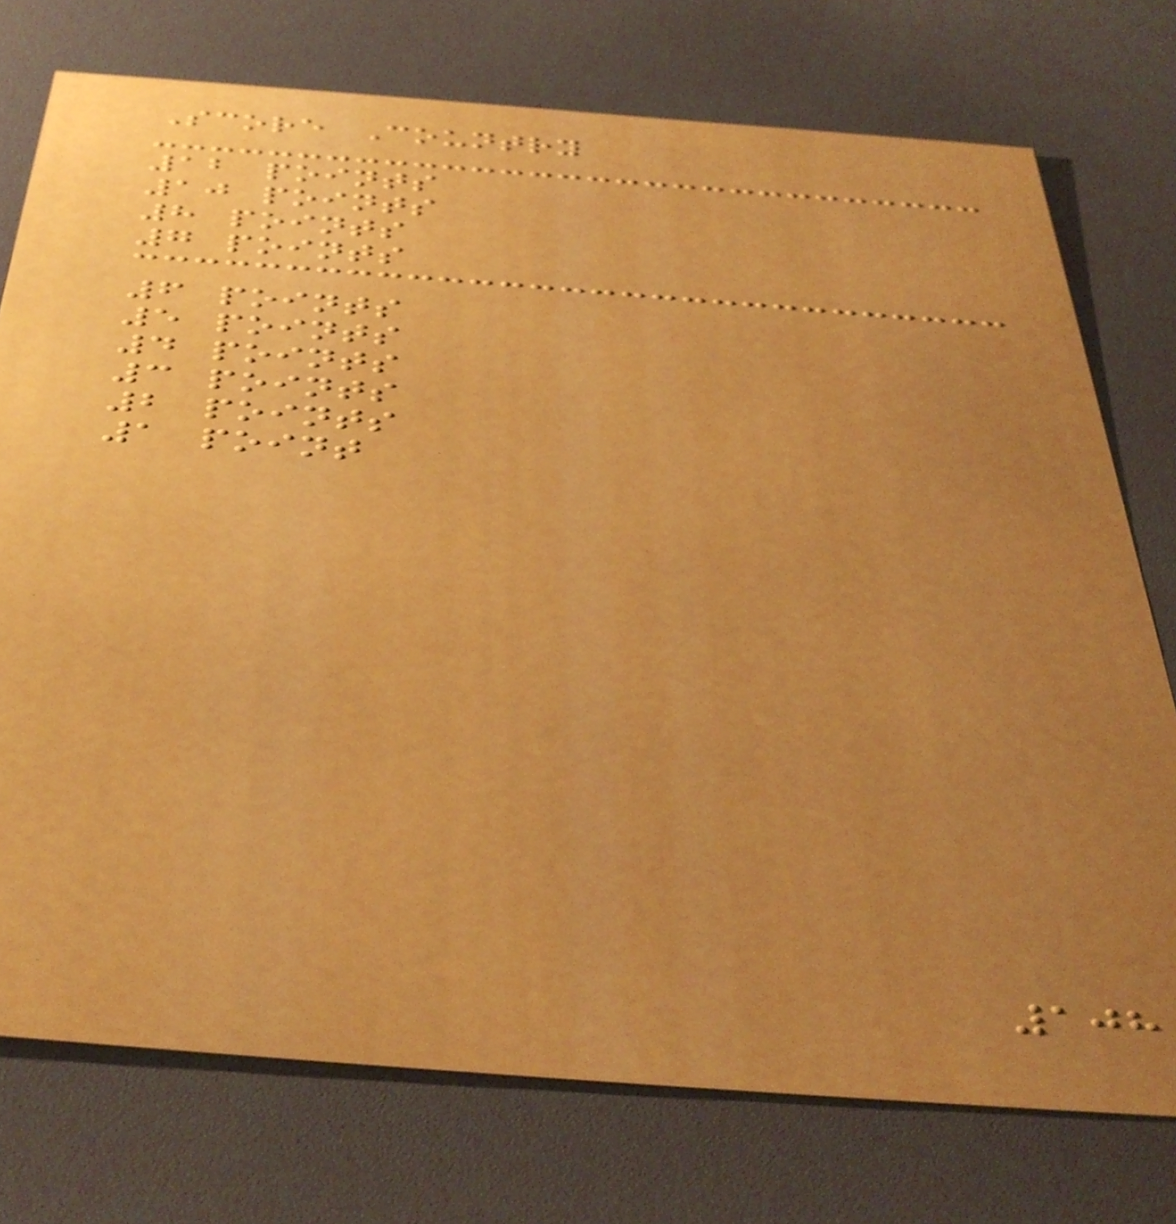Score Country
12 points
10 points
8 points
7 points
6 points
5 points
4 points
3 points
2 points
1 point
108
